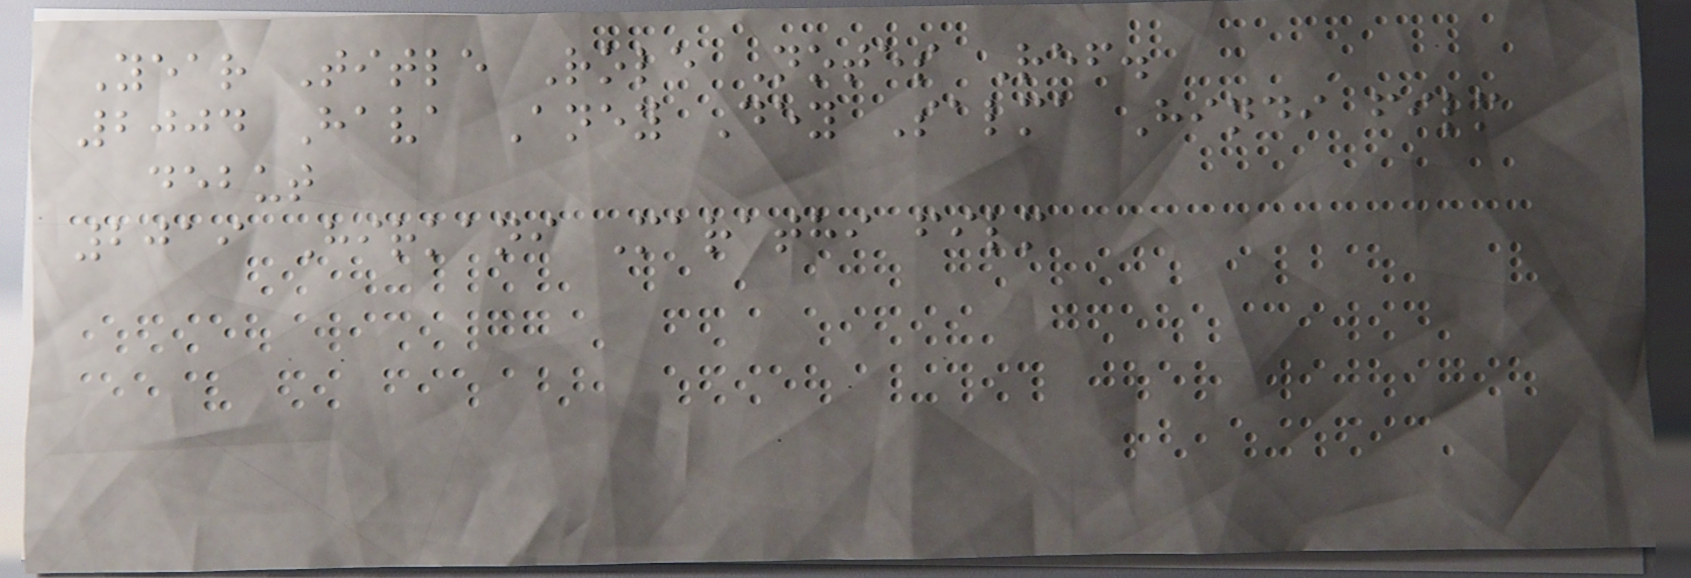Year Title Role Notes Ref.
2004 Hava Aney Dey Salma Hindi film
debut
2019 Hirkani Marathi film
